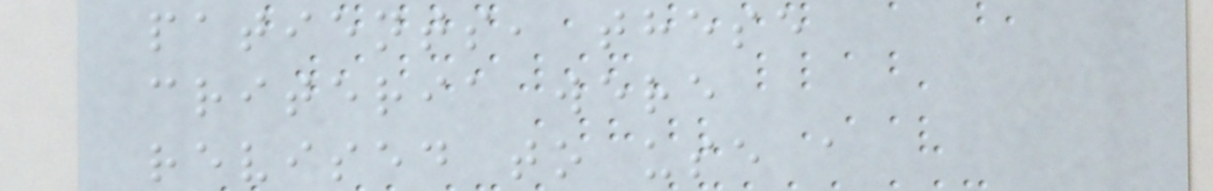patients, these
criteria were
revised to use a
